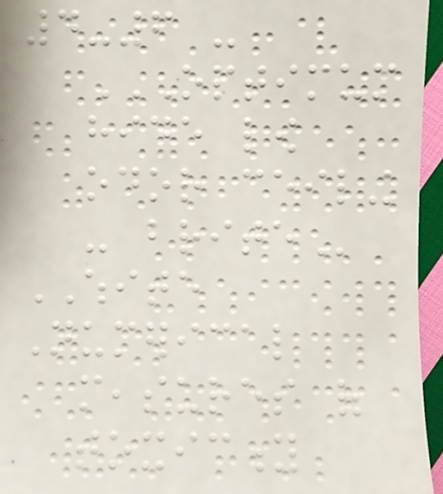4-6 -
OPTIMUM
HIDE LOW
ODOR CEILING
- BRITE
WHITE
Numerical
measures of
toxicity
